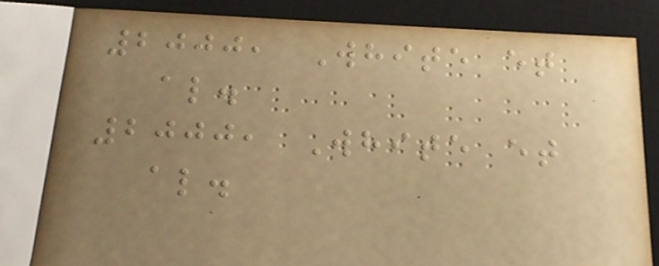2000, White et
al.
2000, White et
al.
